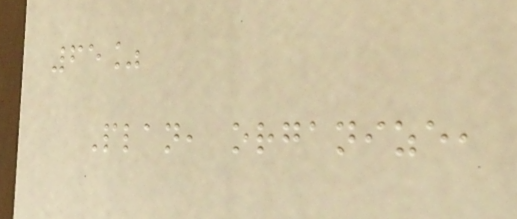65%
Plan, organize,
